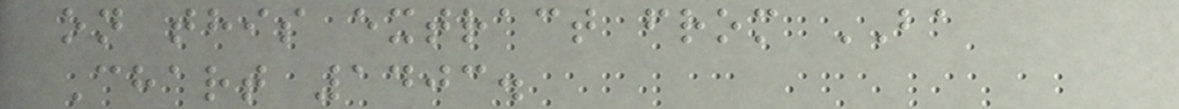on this extract from BA
Chart 1403.
